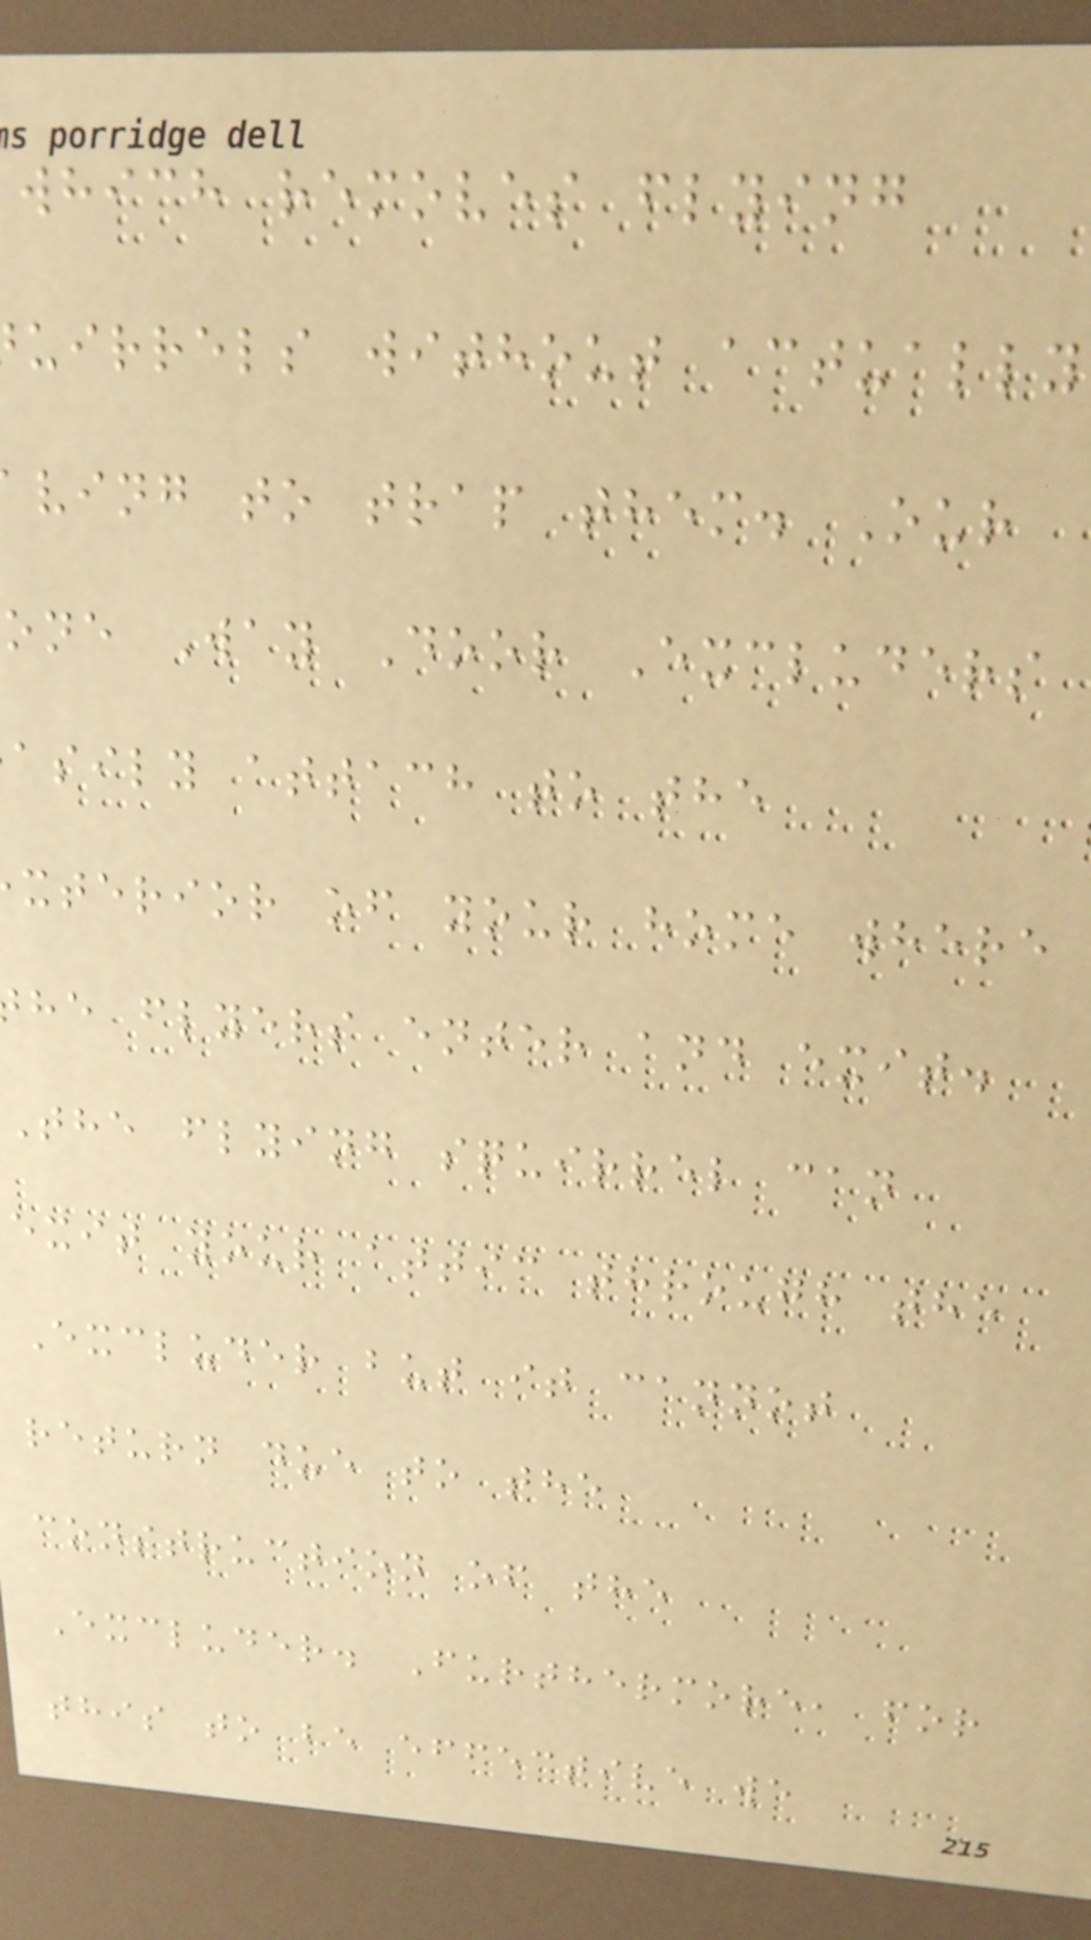which removes flying
uirrels without actually
ving to trap them. Our
one Way Door Excluders
asily attach to the
xterior of your home where
he flyers enter and exit.
The flying squirrel can
exit your attic through the
Excluder but it cannot
return due to the
construction of the
Excluder. Furthermore, for
this to be effective we
